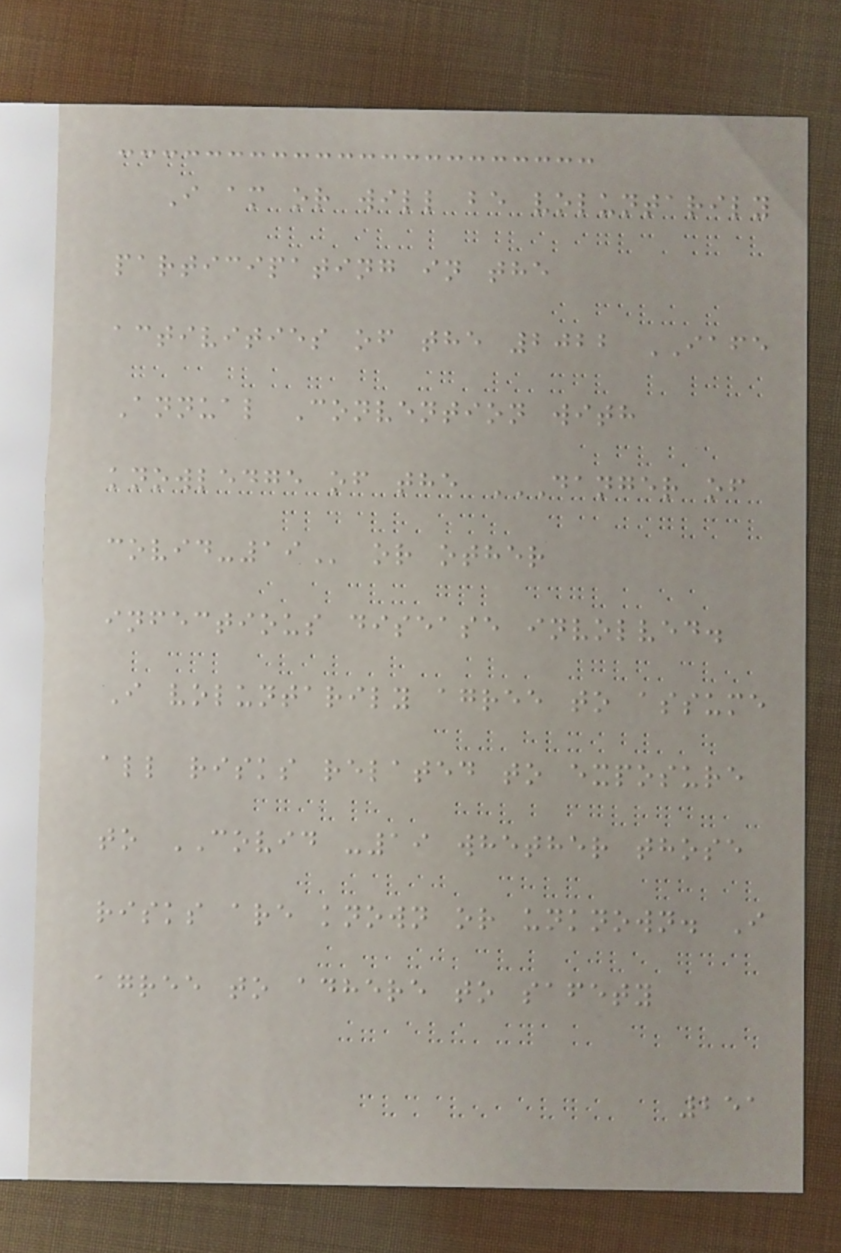I am or will be voluntarily
participating in the
activities of the 2022 IAFE
Annual Convention with
knowledge of the DANGER OF
COVID-19 or other
infectious disease involved.
I voluntarily agree to assume
all risks related to exposure
to COVID -19 whether those
risks are known or unknown. I
agree to adhere to safety
251
